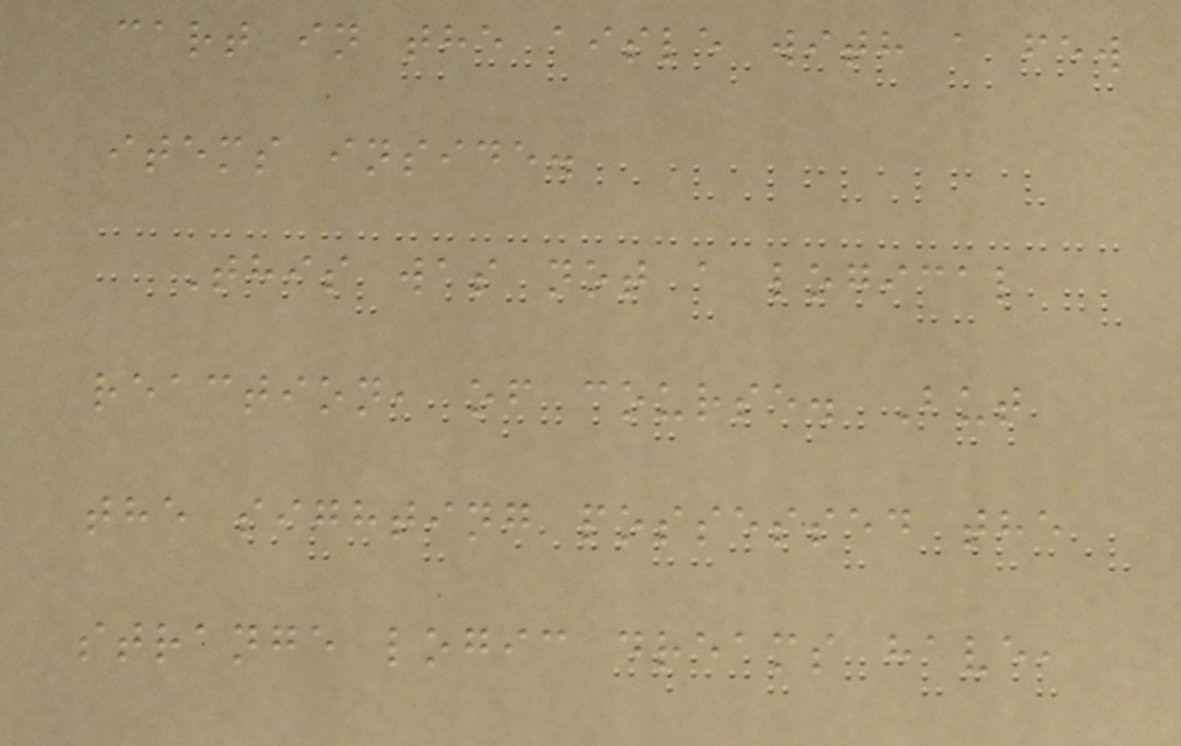cart in the aisle with a few
items inside.
This was not a logical
reaction, of course. But
the sighting possessed the
strange logic dreams have,
